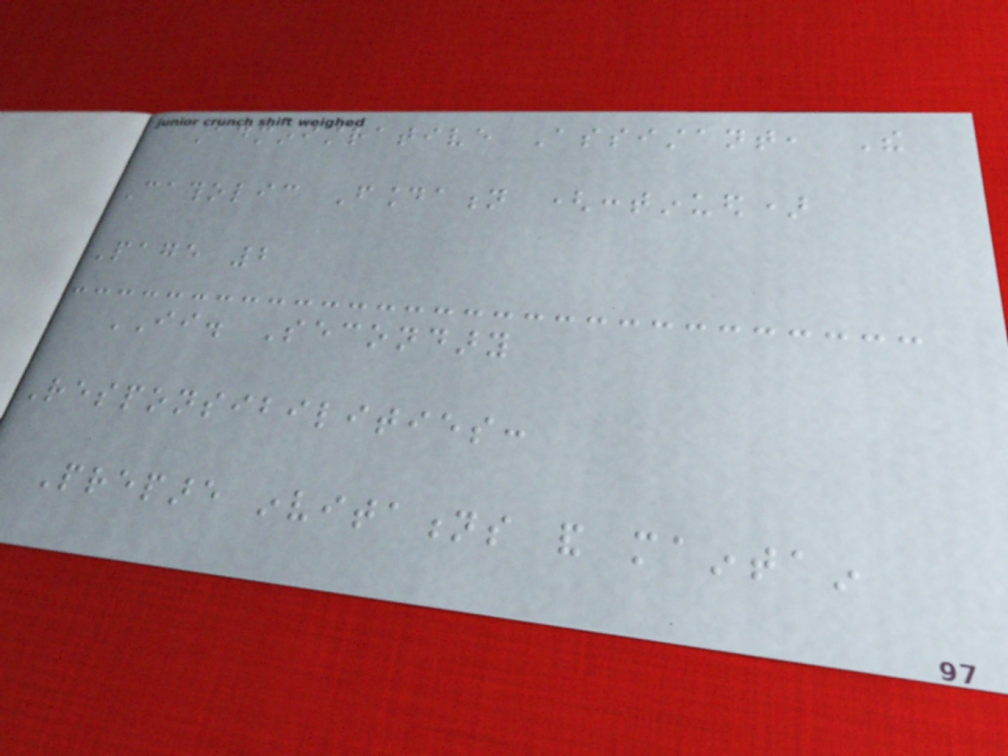Administrative Assistant, The
Catholic Foundation (continued)
Page 2
II. Secondary
Responsibilities:
Prepare invitations and maintain
